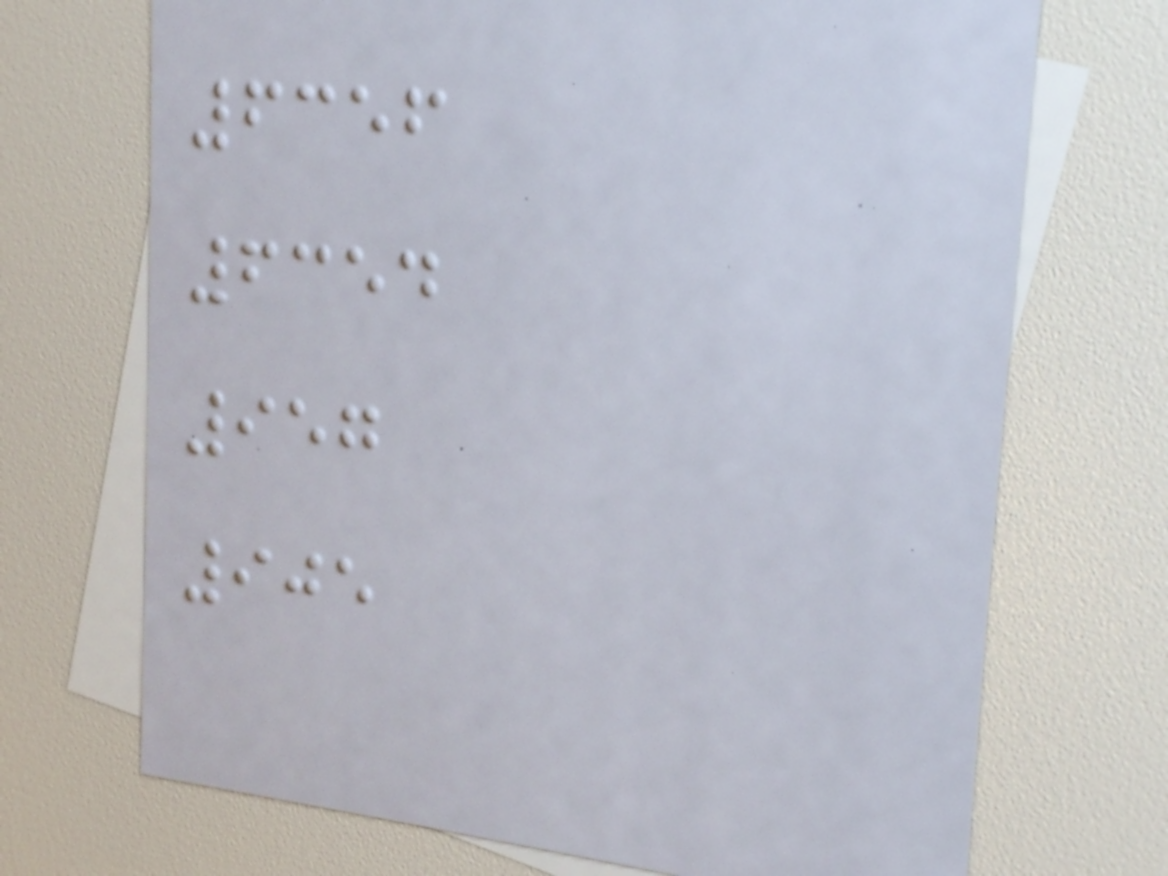6356
6354
957
905
